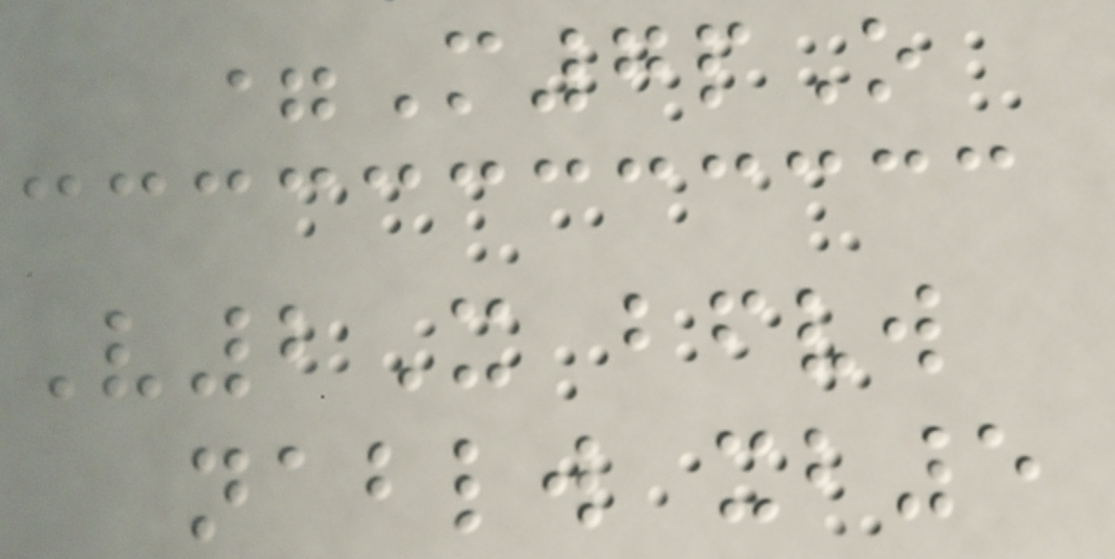=M7pO
V2X bfvw
nablw xb5
